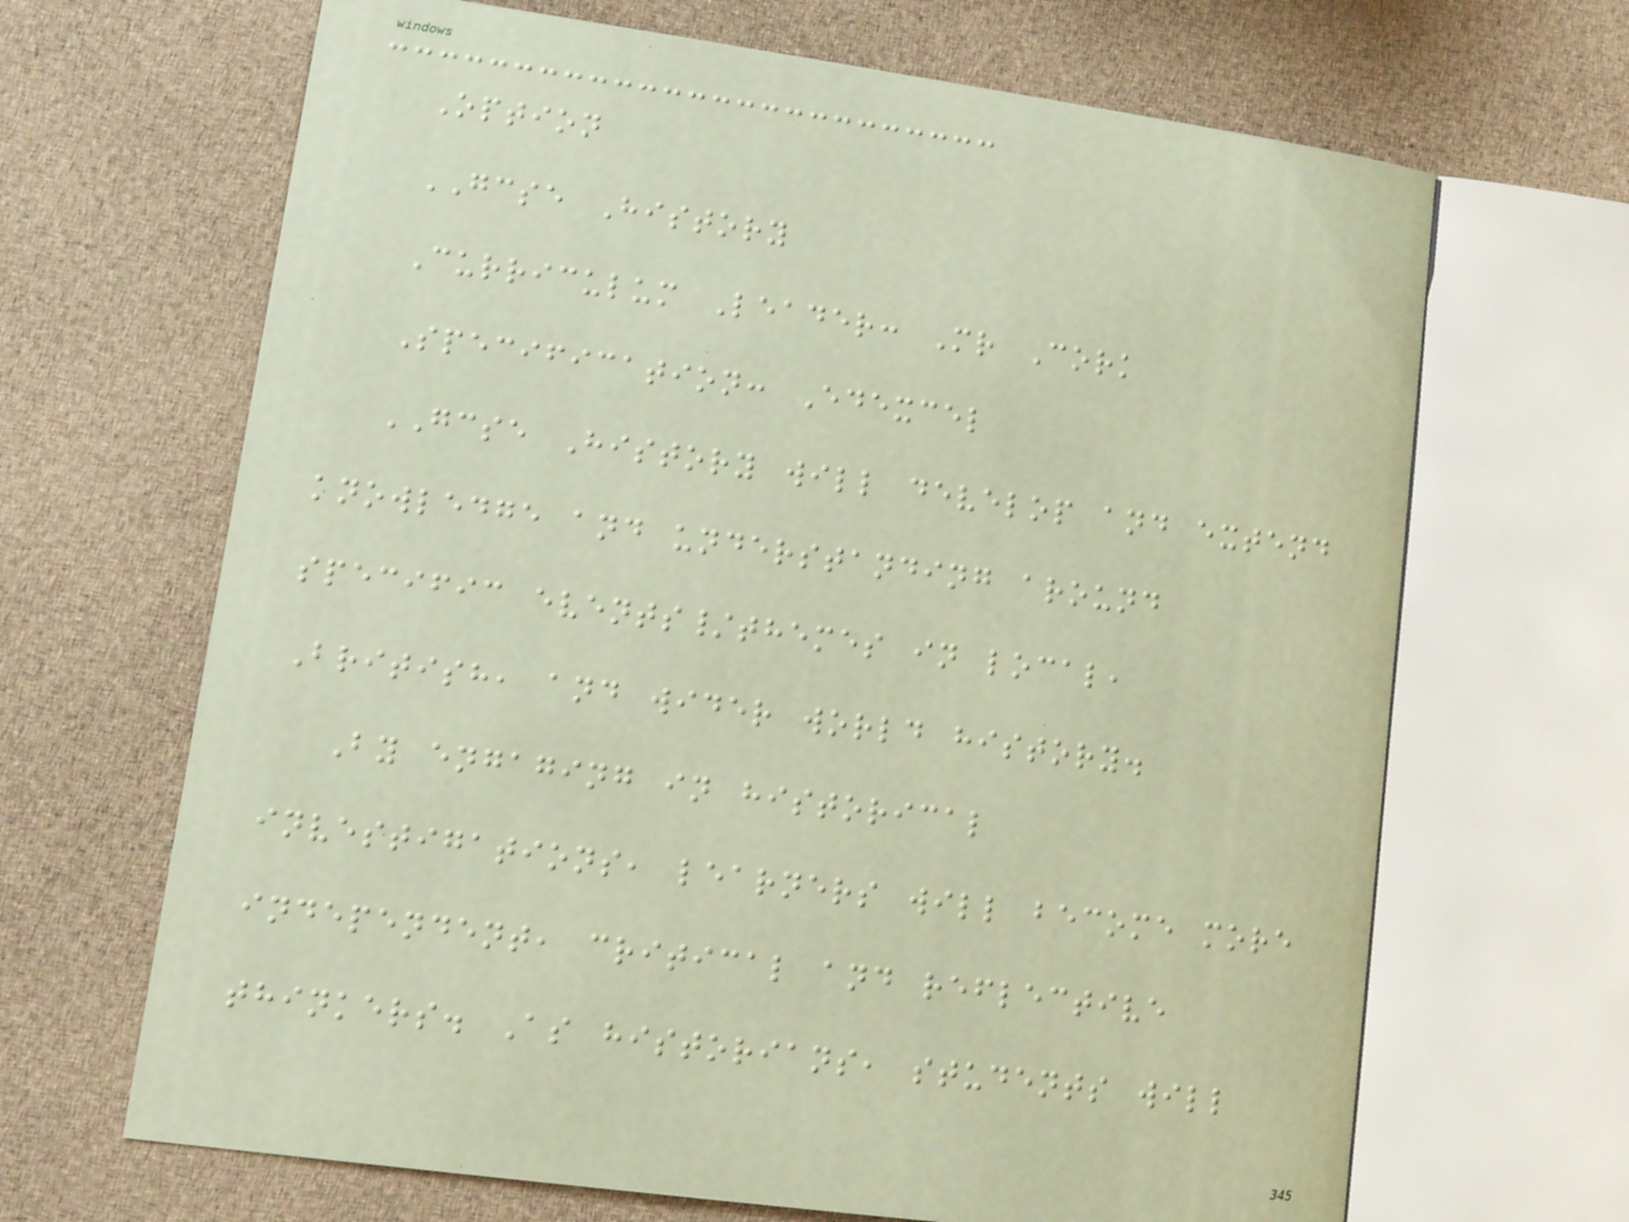Option
GCSE History
Curriculum Leader: Mr Cork
Specification: Edexcel
GCSE History will develop and extend
knowledge and understanding around
specific events/themes in local,
British, and wider world history.
By engaging in historical
investigations, learners will become more
independent, critical and reflective
thinkers. As historians, students will
